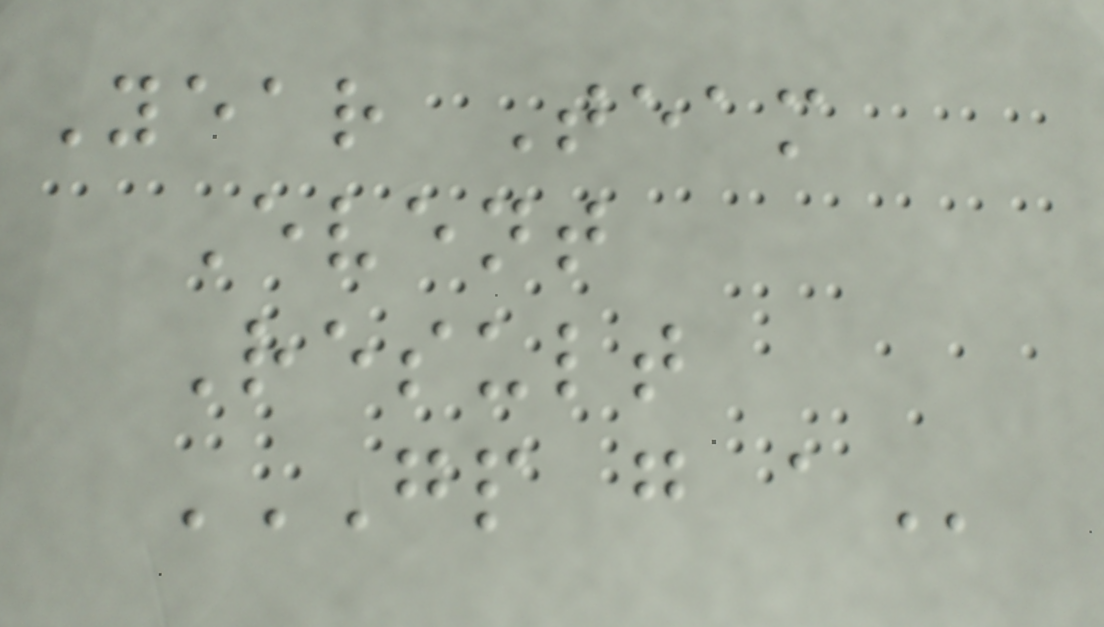Year Team
Event
Result
GP G A
